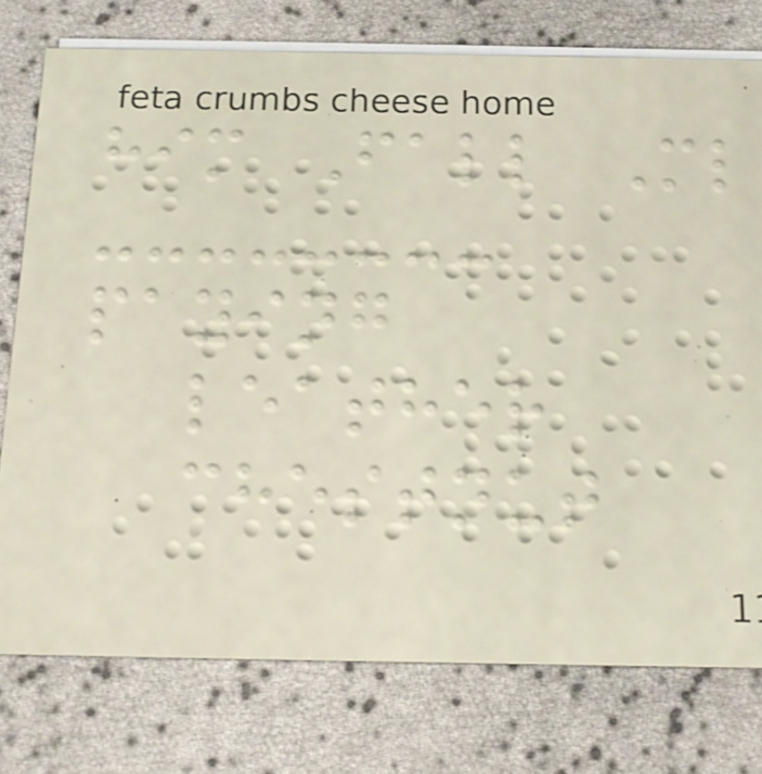him Fall Ml
paying
leather
chestnut
